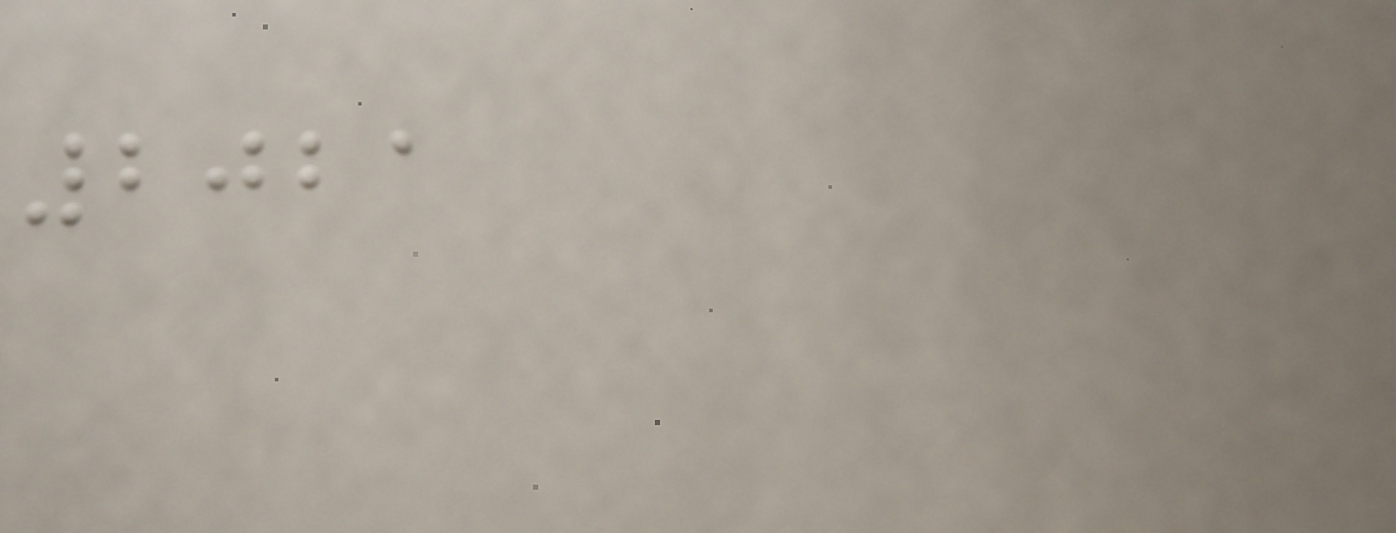2021
